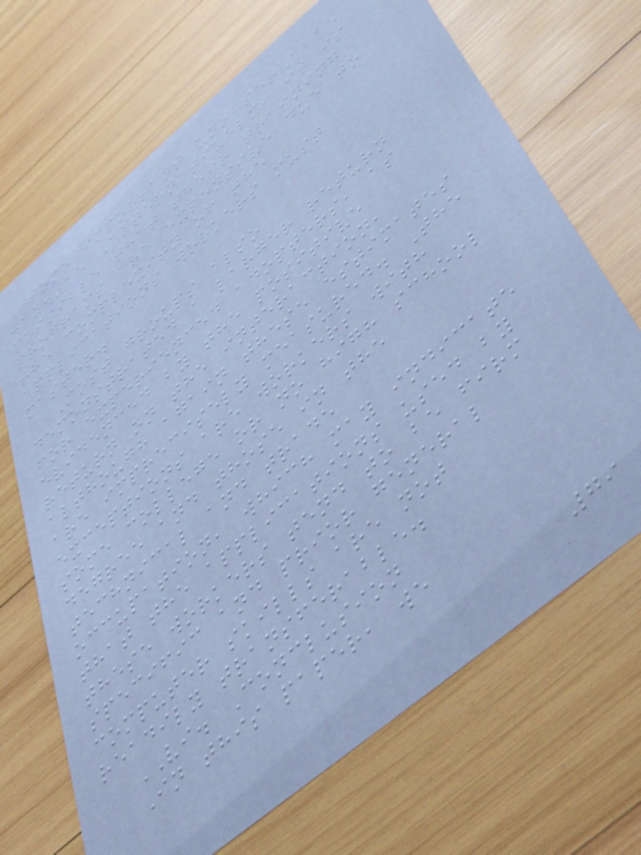some important unobservable
way.15 Alternatively, it is
possible that their training
programs are expensive due to
the complexity of the
applications workers must
master.
Most groups also
demonstrated a larger return
for experienced adopters, as
evidenced by the positive
return on the interaction,
although again these estimates
are imprecisely measured. The
exceptions are workers with
some college or no high school
degree and those in the
technical and trade
occupation, which may indicate
that the applications used by
these workers tend to be firm
specific and prior general
computer skills are not
readily transferable.
VI. Conclusion
In this paper, we
79
